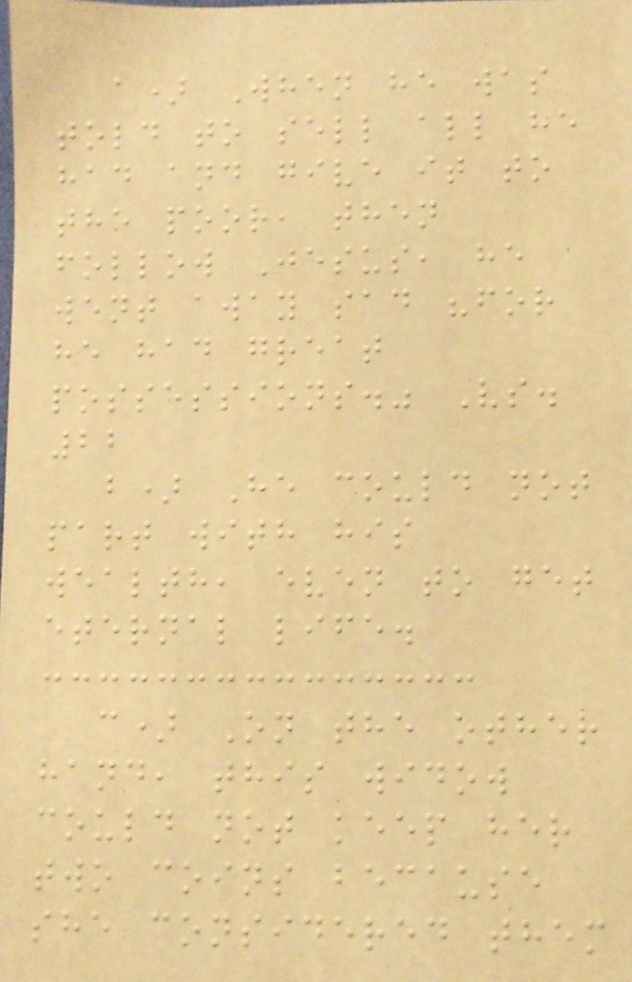a) When he was
told to sell all he
had and give it to
the poor, then
follow Jesus, he
went away sad "for
he had great
possessions." Vs.
22
b) He could not
part with his
wealth, even to get
eternal life.
c) On the other
hand, this widow
could not keep her
two coins because
she considered them
